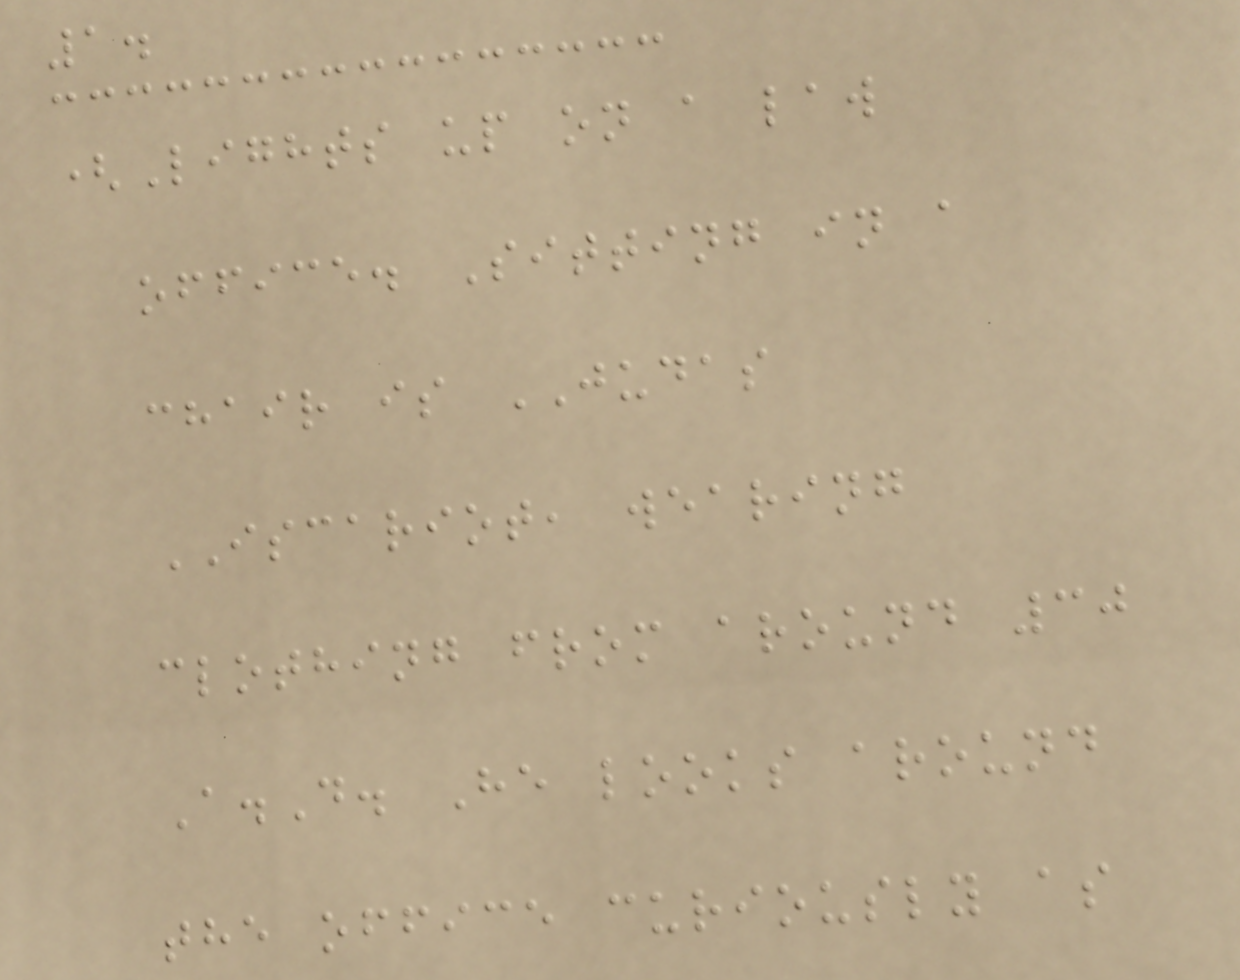1.
(Lights up on a law
office. Sitting in a
chair is JUDAS
ISCARIOT, wearing
clothing from around 30
A.D. He looks around
the office curiously as
